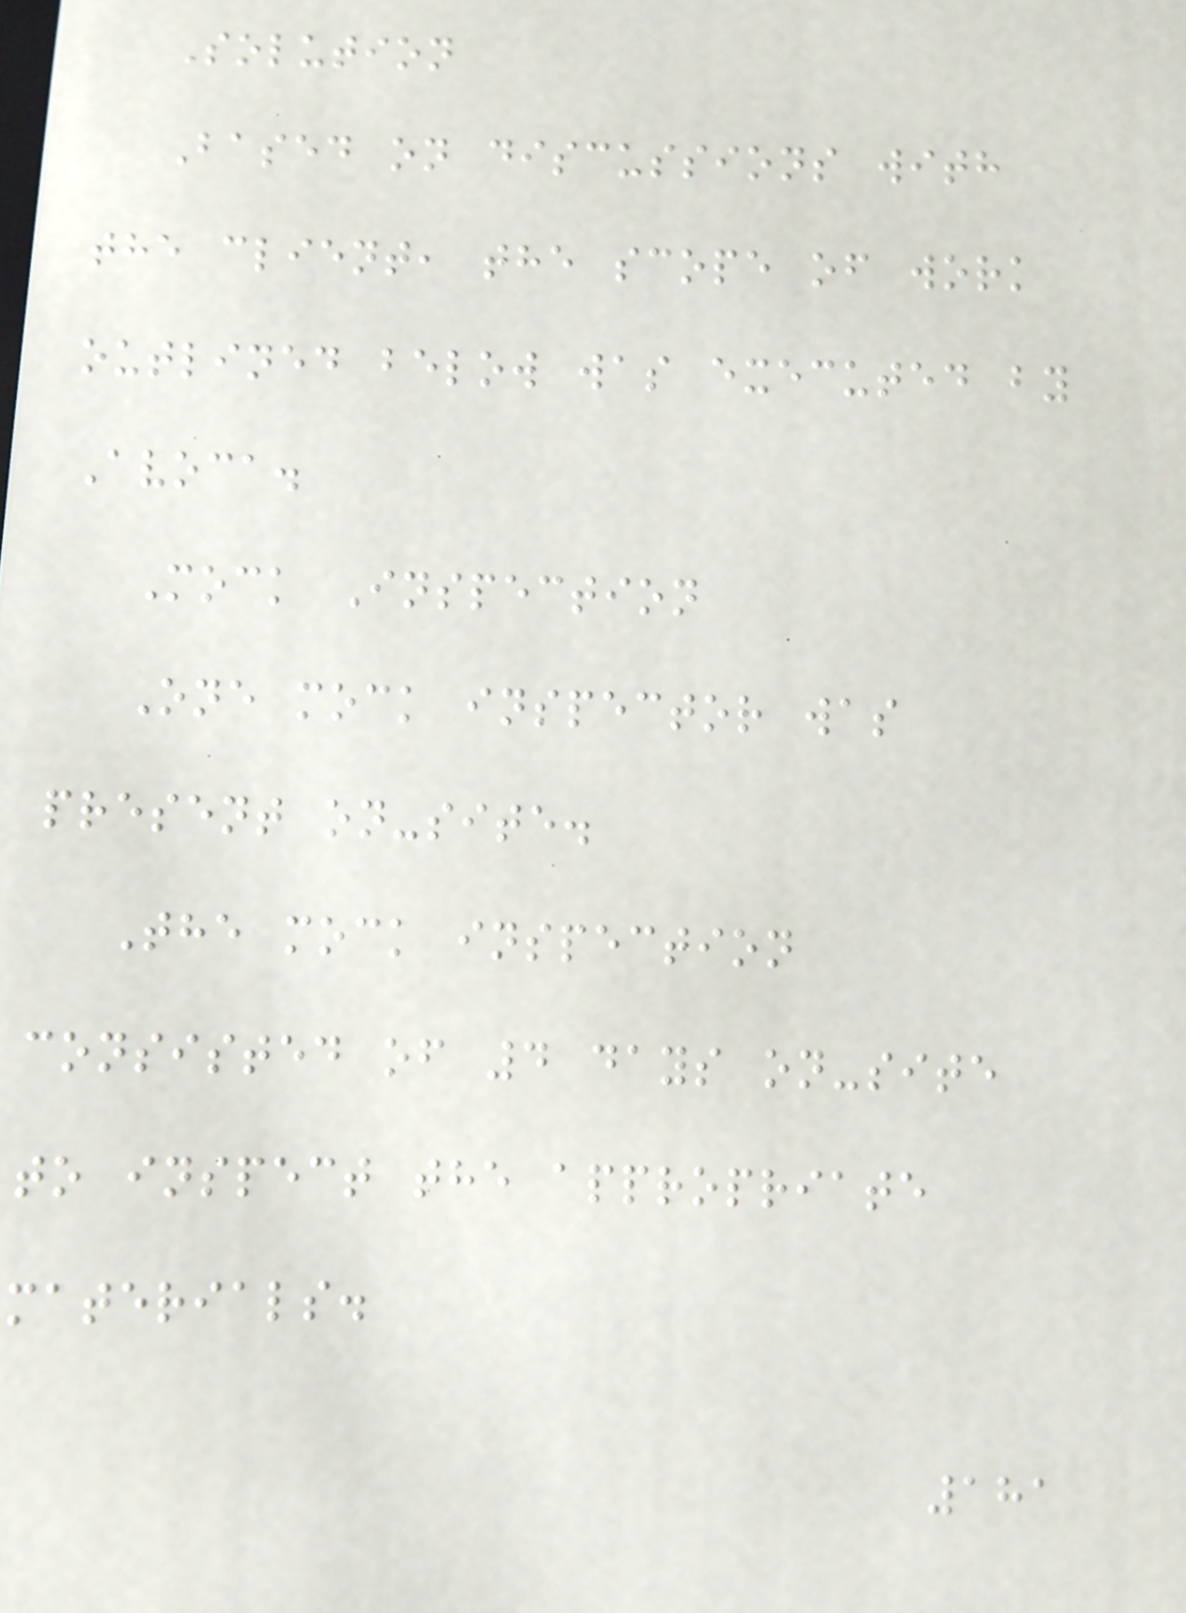Solution
Based on discussions with
the client, the scope of work
outlined below was executed by
Avoca.
Mock Inspection
One mock inspector was
present on-site.
The mock inspection
consisted of 4 days on-site
to inspect the appropriate
materials.
181
